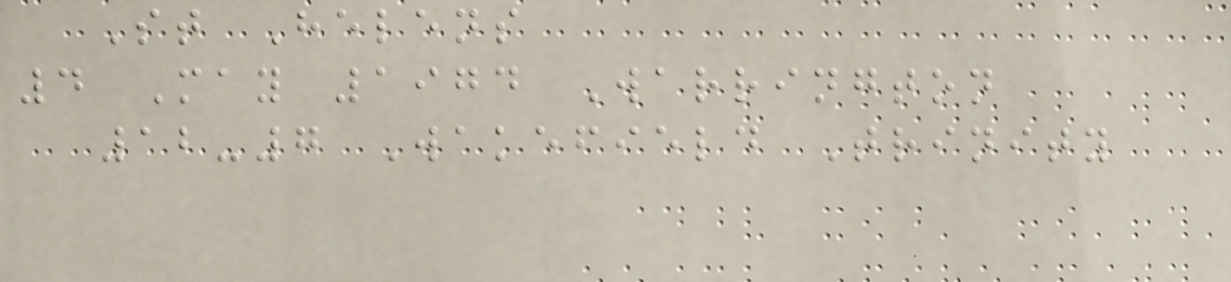St Helens
4 May 1974 Warrington
12-7 Wakefield Trinity
